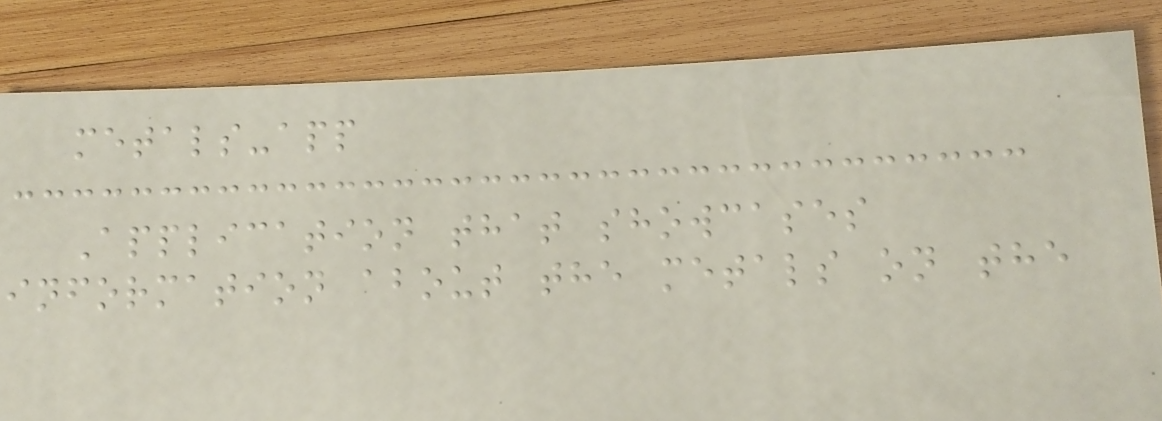metals-app
Application that showcases
information about the metals on the
